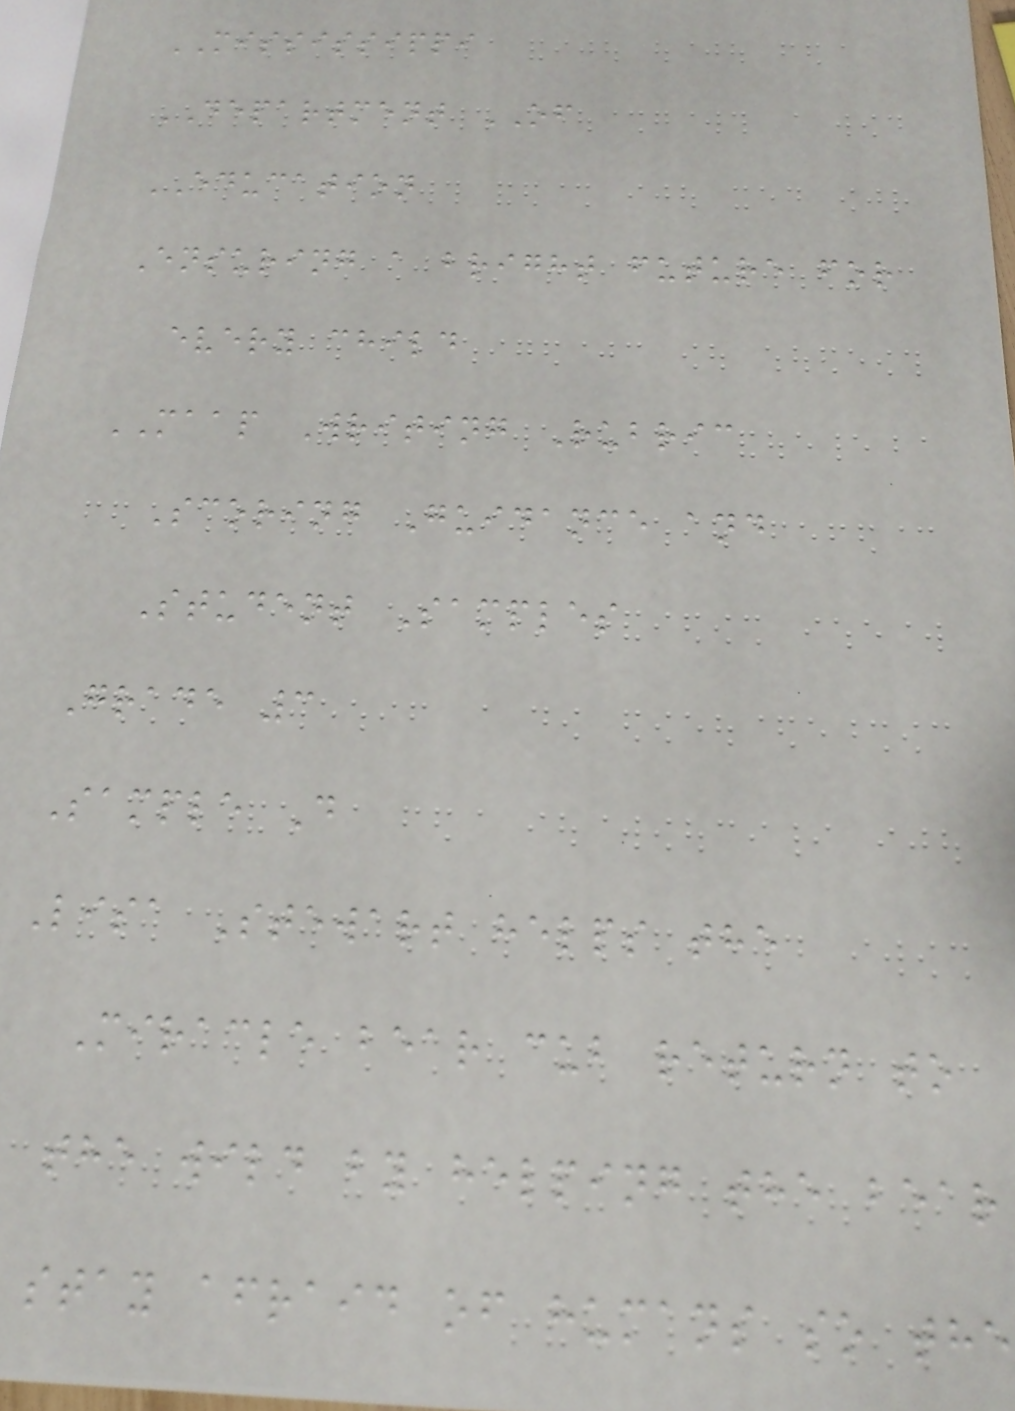MISSISSIPPI
DEPARTMENT OF
EDUCATION
Ensuring a bright future for
every child
MAAP Writing Rubric
Scoring Guidance and
Student Samples
Grade 3
Sample D
Lisa Stewart helps the
Miracle bear cub return to
the wild by helping the bear
stay afraid of humans so the
